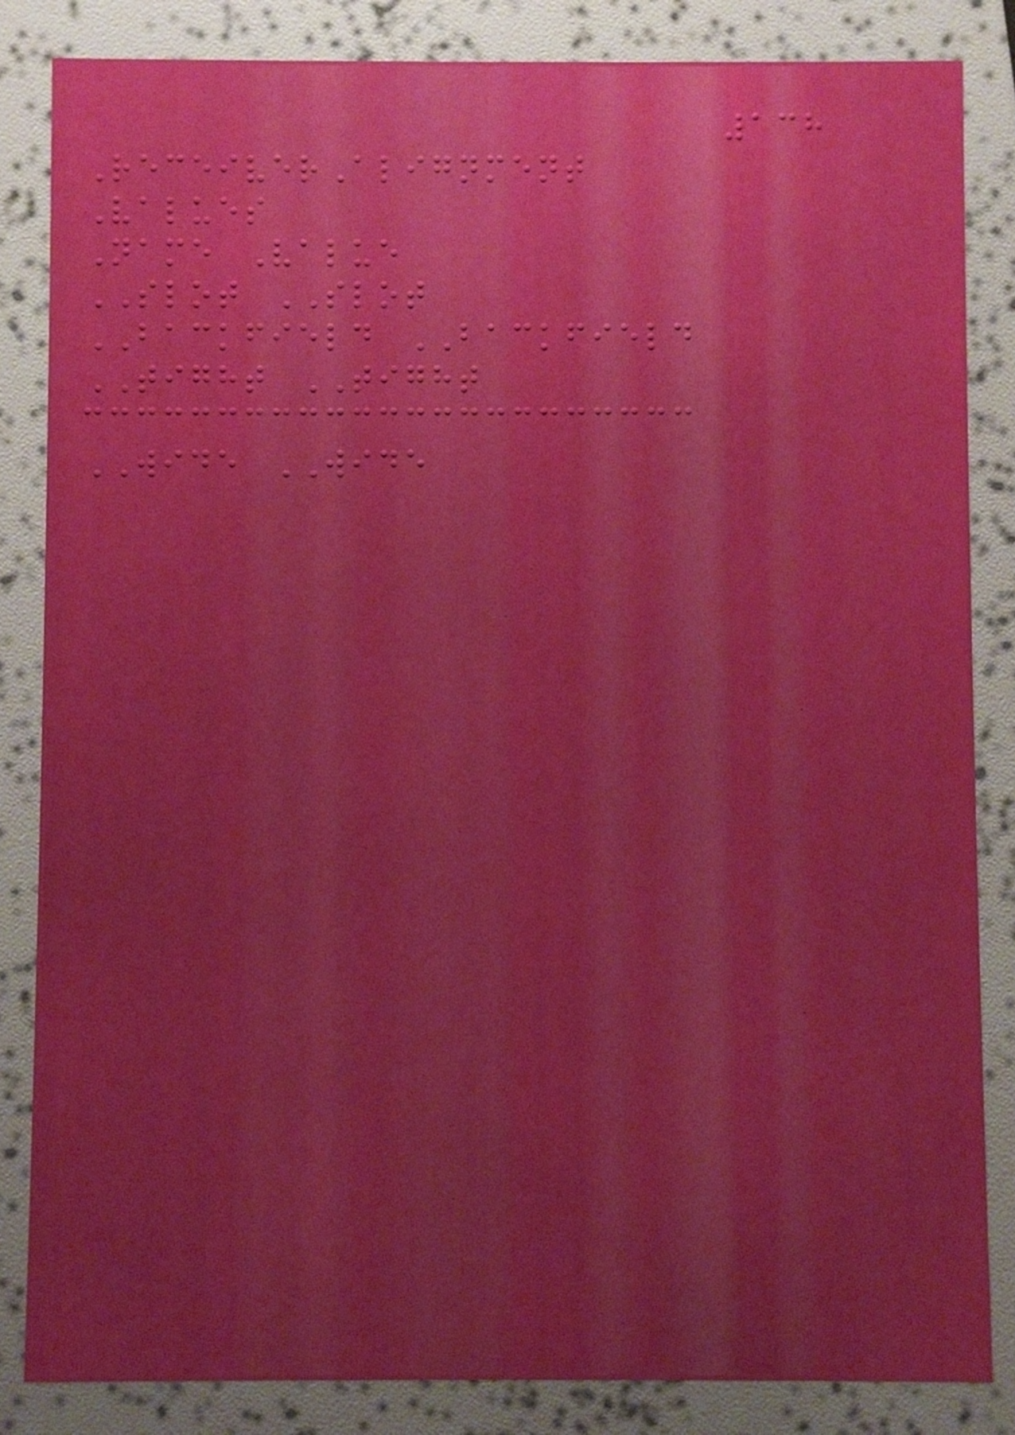138
ReceiverAlignment
Values
Name Value
SLOT SLOT
BACKFIELD BACKFIELD
TIGHT TIGHT
WIDE WIDE
